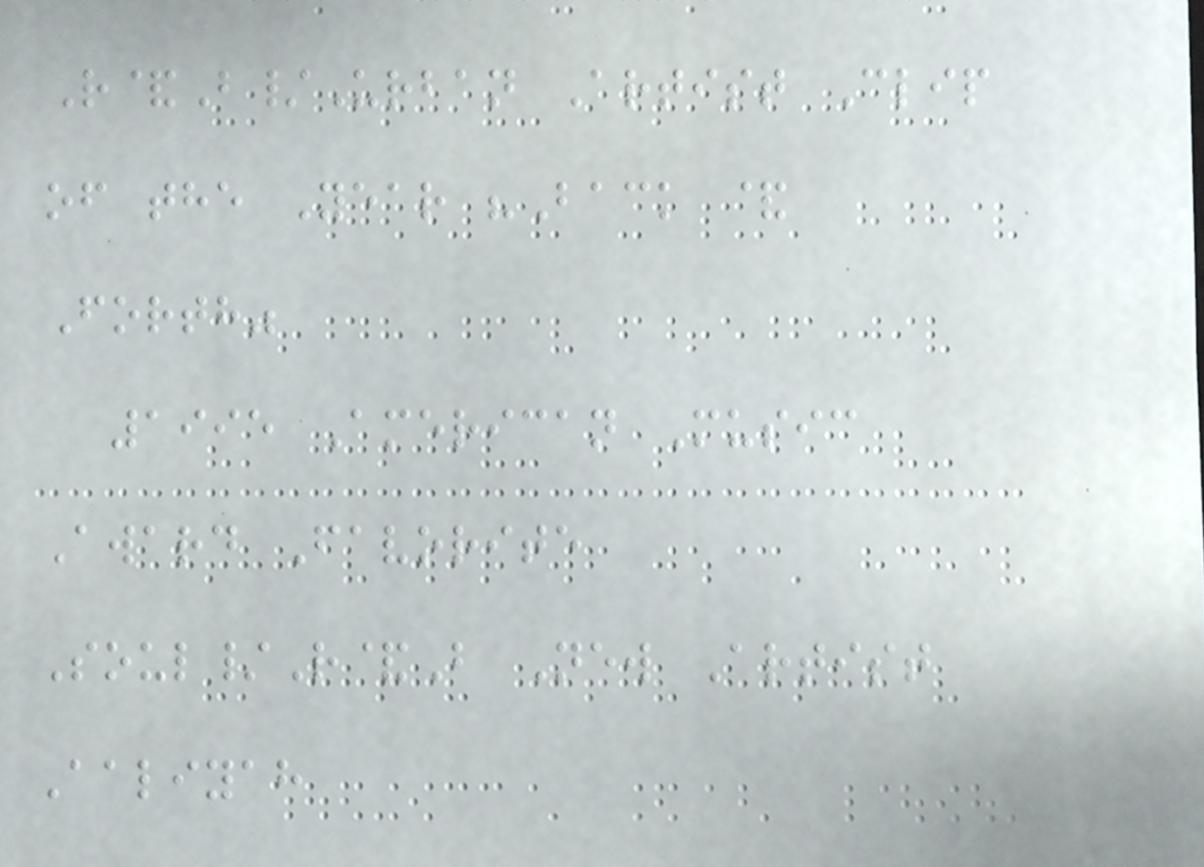R&B/Urban Artist Clip
of the Year "Back &
Forth"
1995 American Music
Award Favorite
Soul/R&B New Artist
Aaliyah
